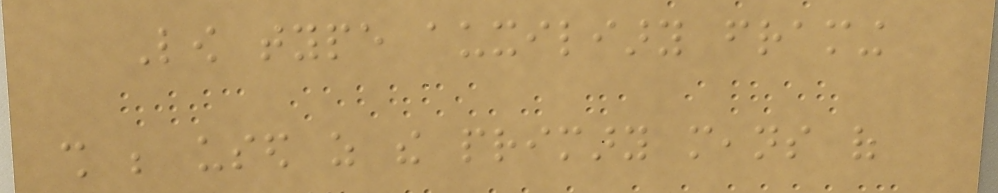Low type auxiliary framing
shall be used as the primary means of
